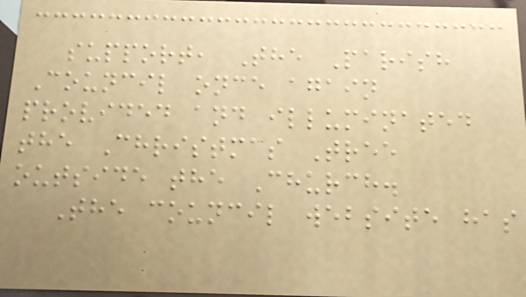support, The Parish
Council once again
provided and illuminated
the Christmas Tree
outside the Church.
The council website has
